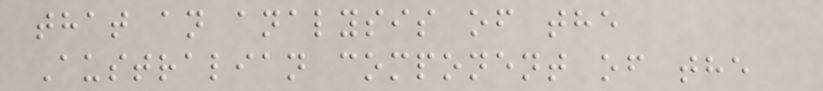that an analysis of the
Australian component of the
